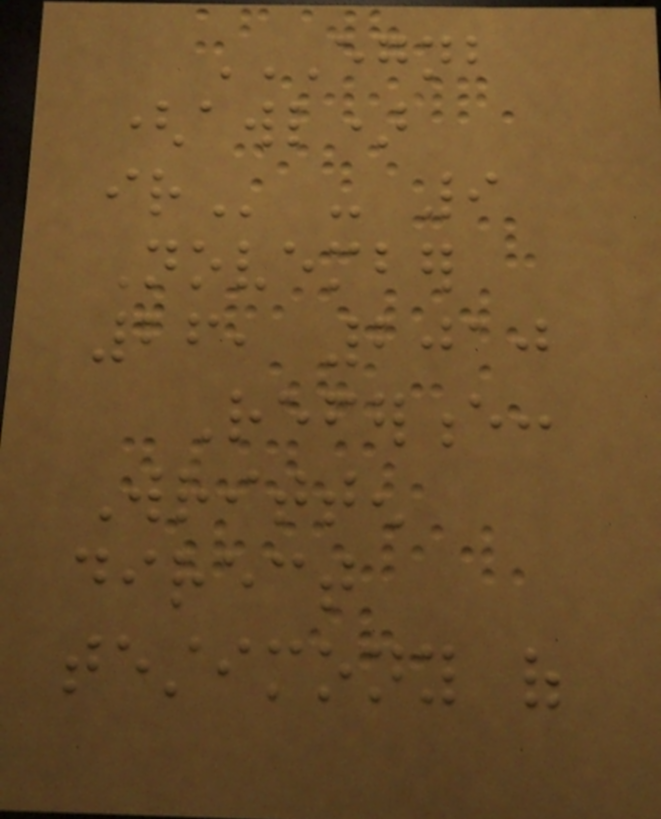EGNB
(AWL)
IR - 9
November
26, 2010
Reference:
Written
direct
testimony of
